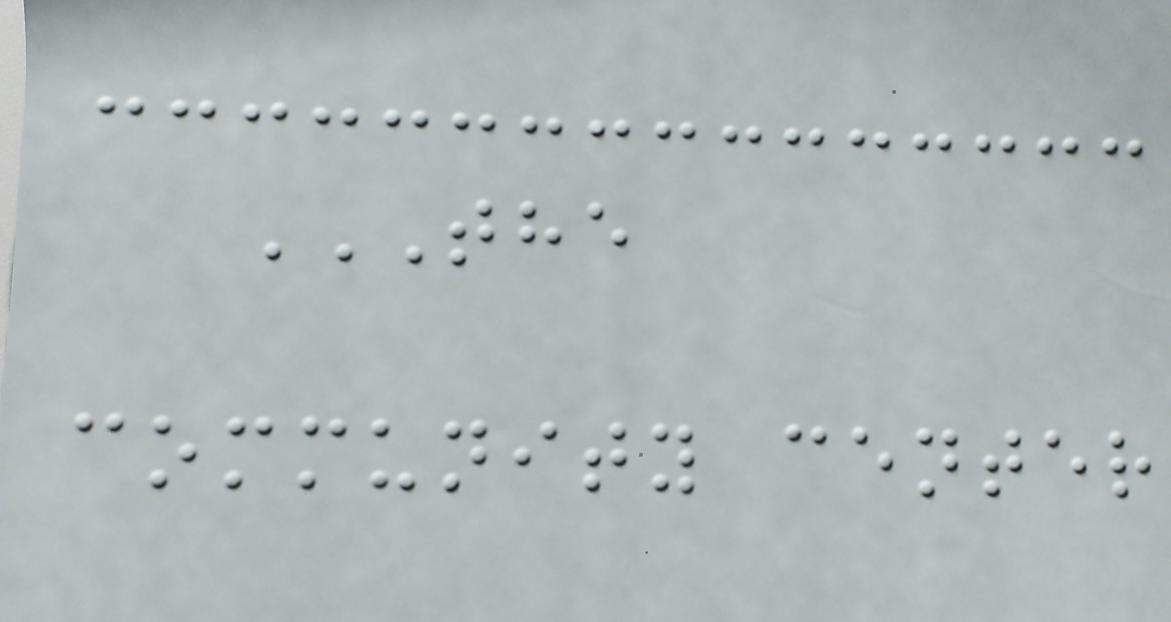THE
COMMUNITY CENTER
